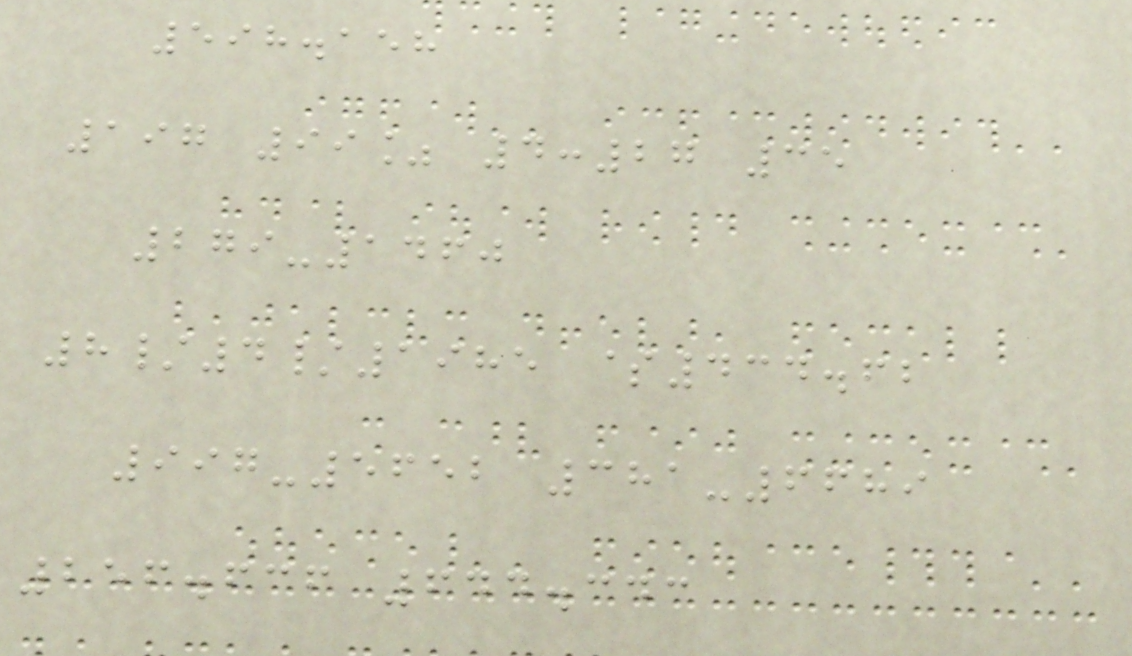598.158
197 99% 4:27 35
279-1460
8/4/1985 $434.62
997-5652 381-6689
256.636 644.343
